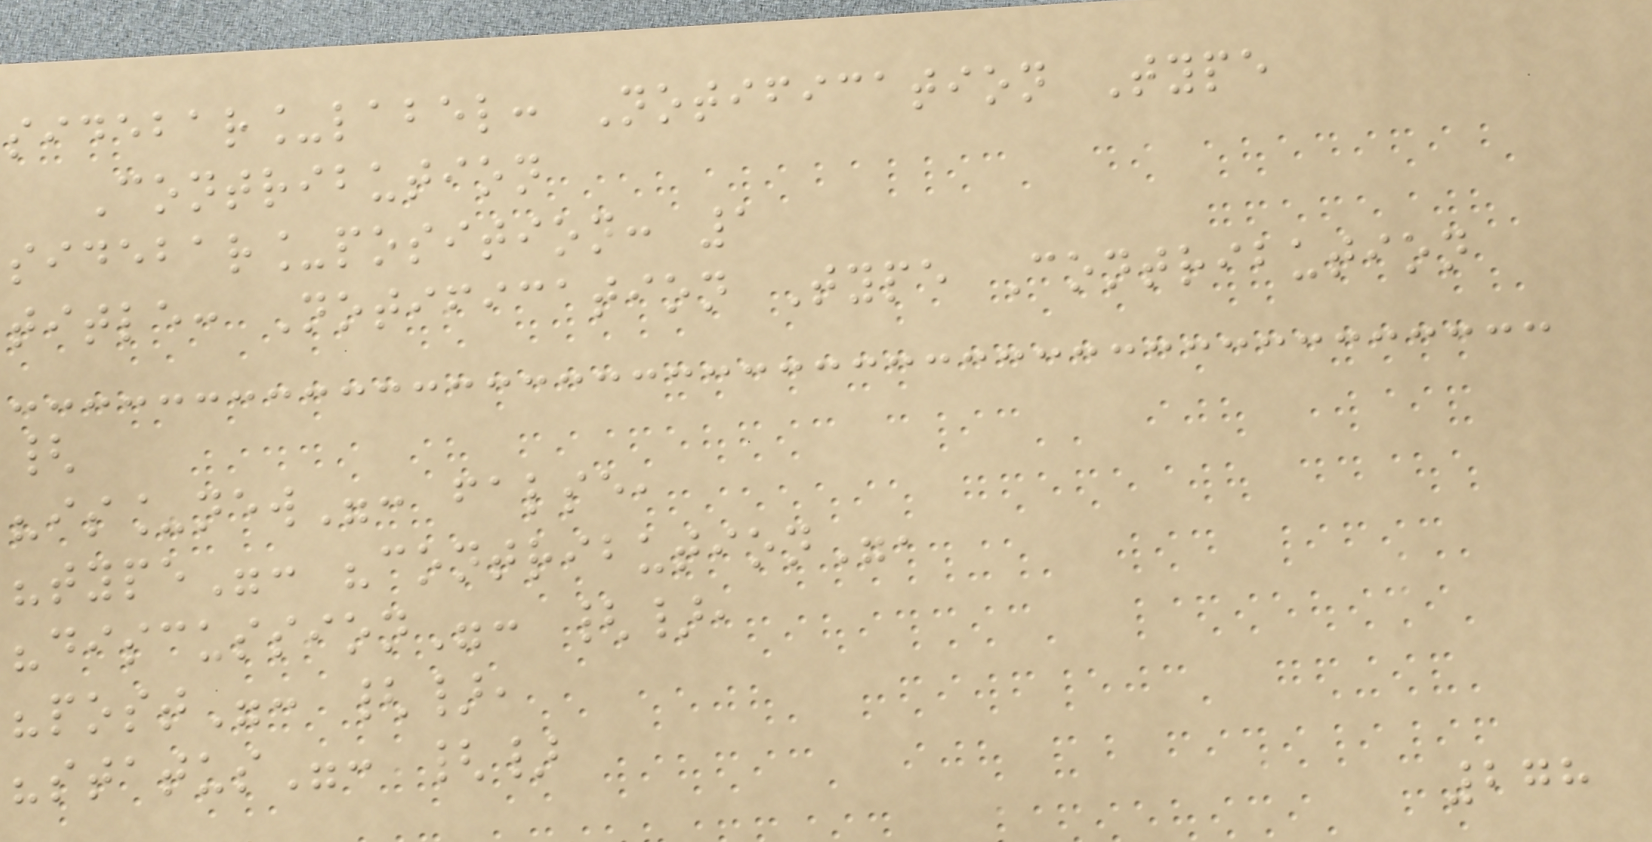sidebar_label: Notification Type
Contribution
sidebar_position: 1
title: Notification Type Contribution
{
"is_new": false,
"type": "contribution",
"discussion": {},
"post": {},
"status": {}
278
